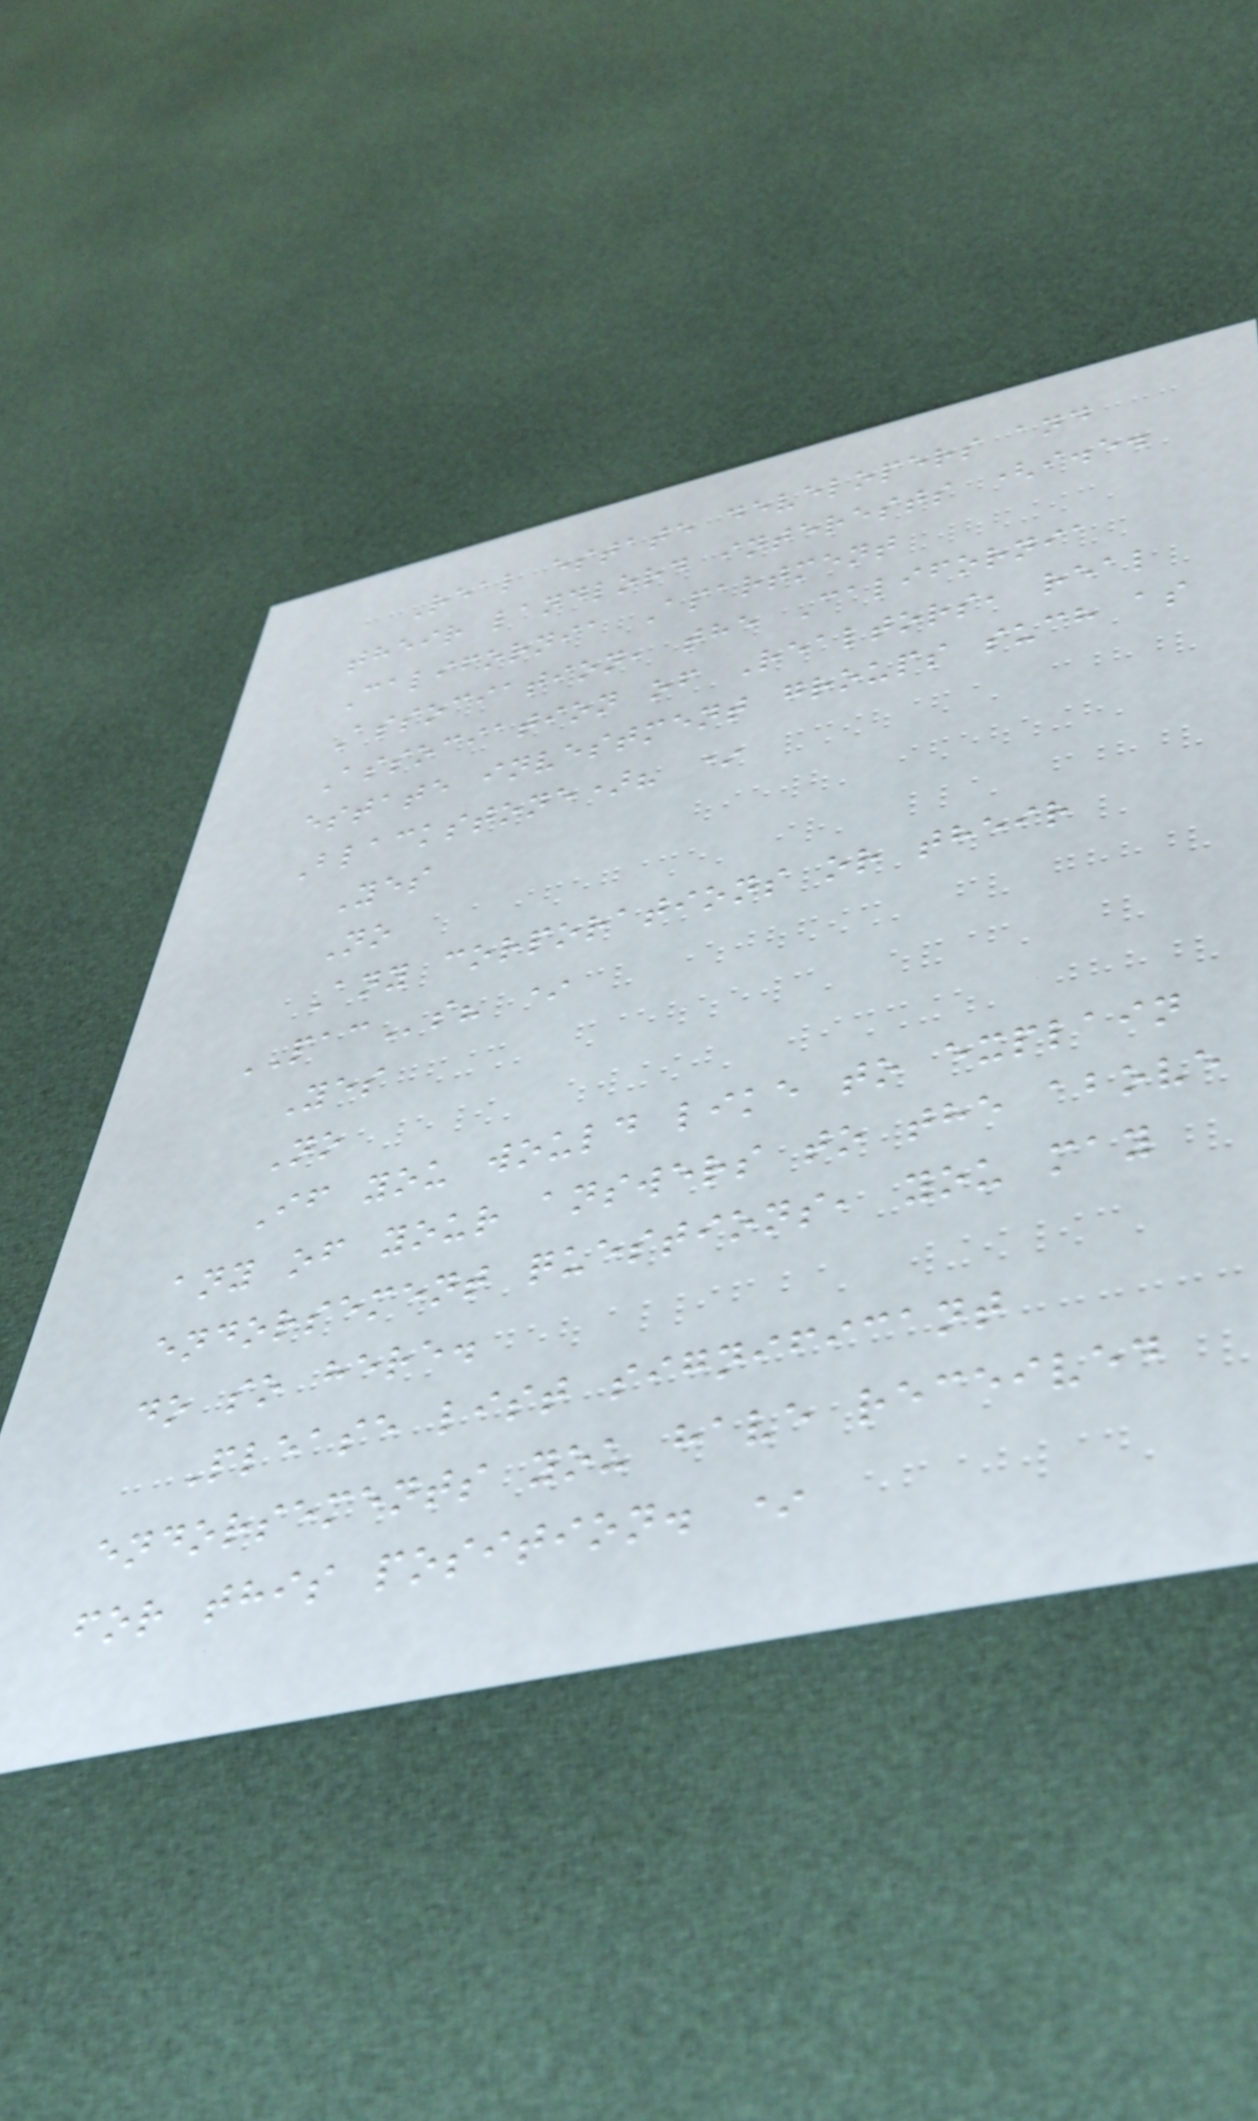Real estate developers and
their landlord interests (i.e.
California Apartment
Association, the California
Association of Realtors, real
estate investment groups such as
Blackstone)? *
Yes
No
Any corporations or their
PACs? *
Yes
No
If you would like to explain
any of your answers to the above
endorsement questions, you may
do so here.
Please list significant
endorsements you have received
for this position. *
